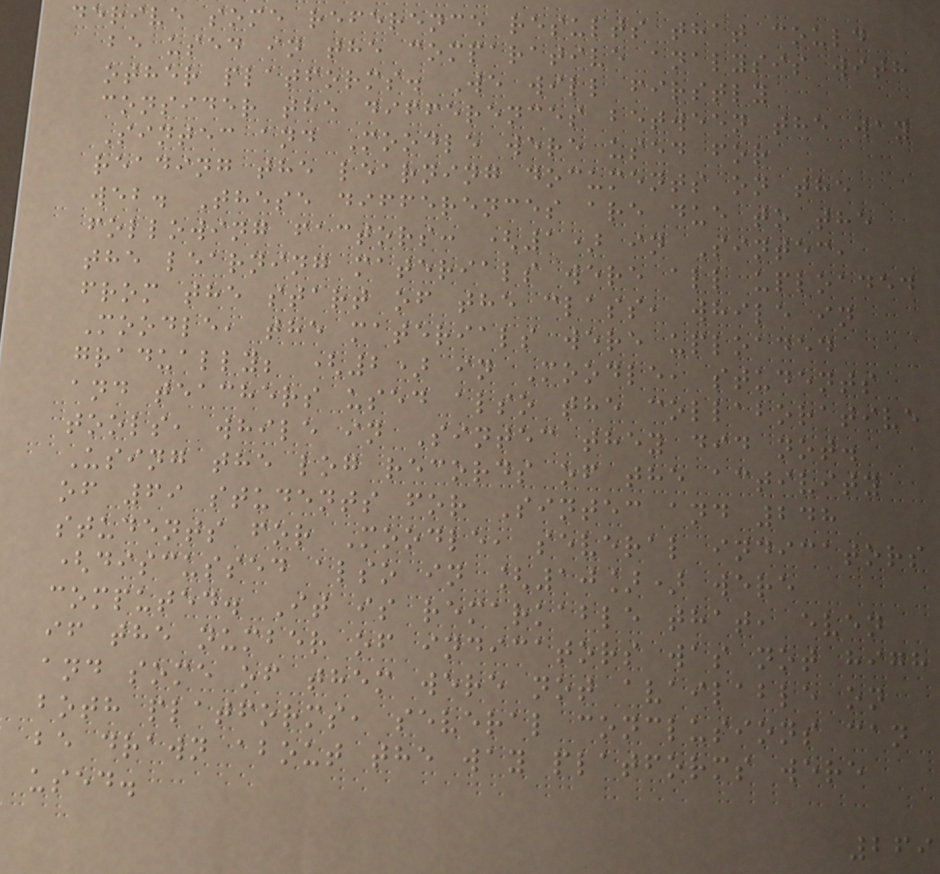derive some reference results that could
be used in the comparative analysis with
other platforms. We will firstly
consider the differences between the way
Sintec and Moodle were used for
reading the learning documents on the
web. These differences are due to the
following factors: (1) in Sintec,
the learning materials were all uploaded
from the start of the class, while in
Moodle, the materials were uploaded
gradually; (2) in Moodle, students
and teachers used also the collaborative
tools, while in Sintec they did not.
Using the log records of the activity
of 69 students for Sintec and 248
students for Moodle, several indicators
(discussed also in [10]) were
computed. It is remarkable that, even
if the number of indicators was not high
and some of them were not available on
both platforms, several conclusions can
be drawn about the way platforms were
used.
269
